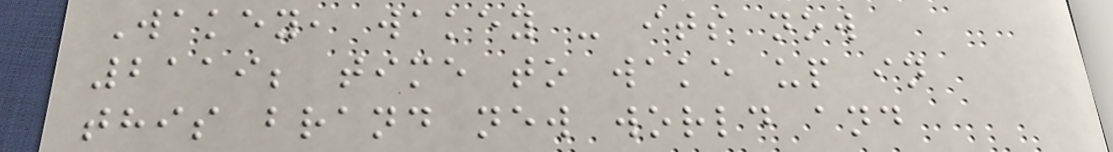Wakey, wakey - its now
2119; time to wake up in
this brand new world and
